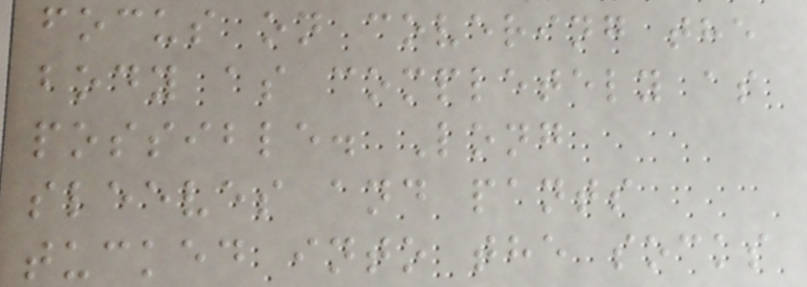focus on covering the
body as completely as
possible. Long
sleeves and pants
tucked into the socks
